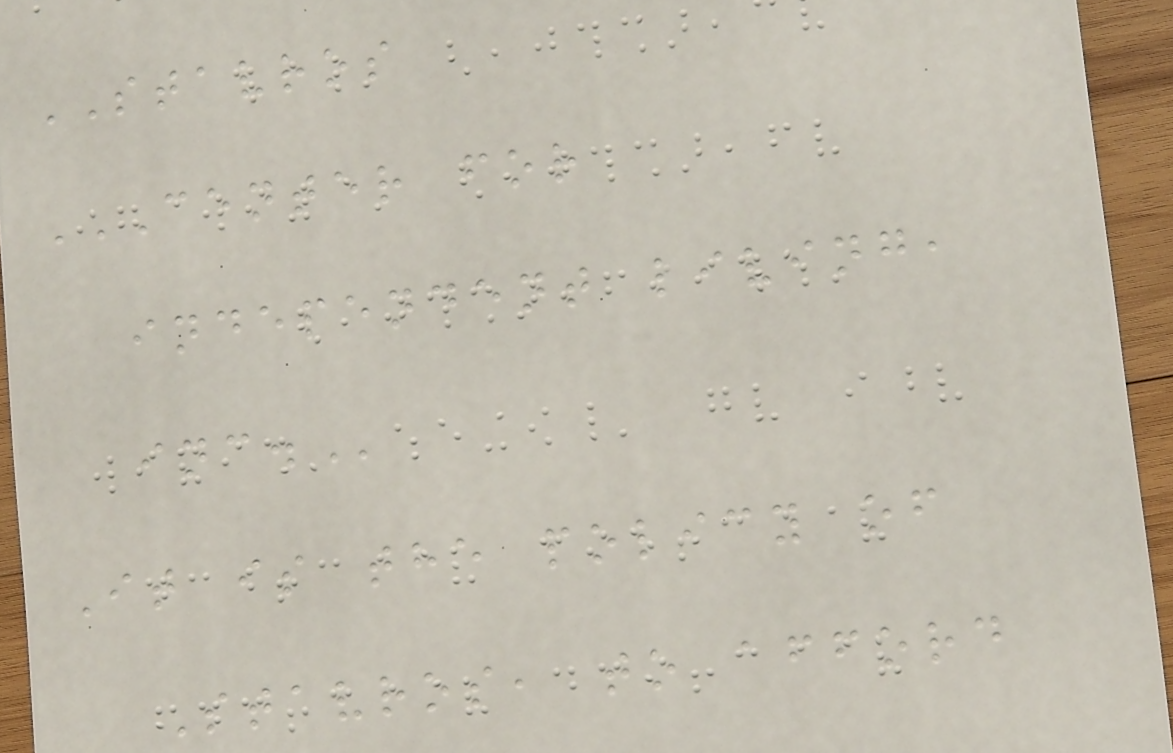STAVROS
CENTER FOR
INDEPENDENT LIVING,
INC.
It is the policy of
Stavros, to afford
